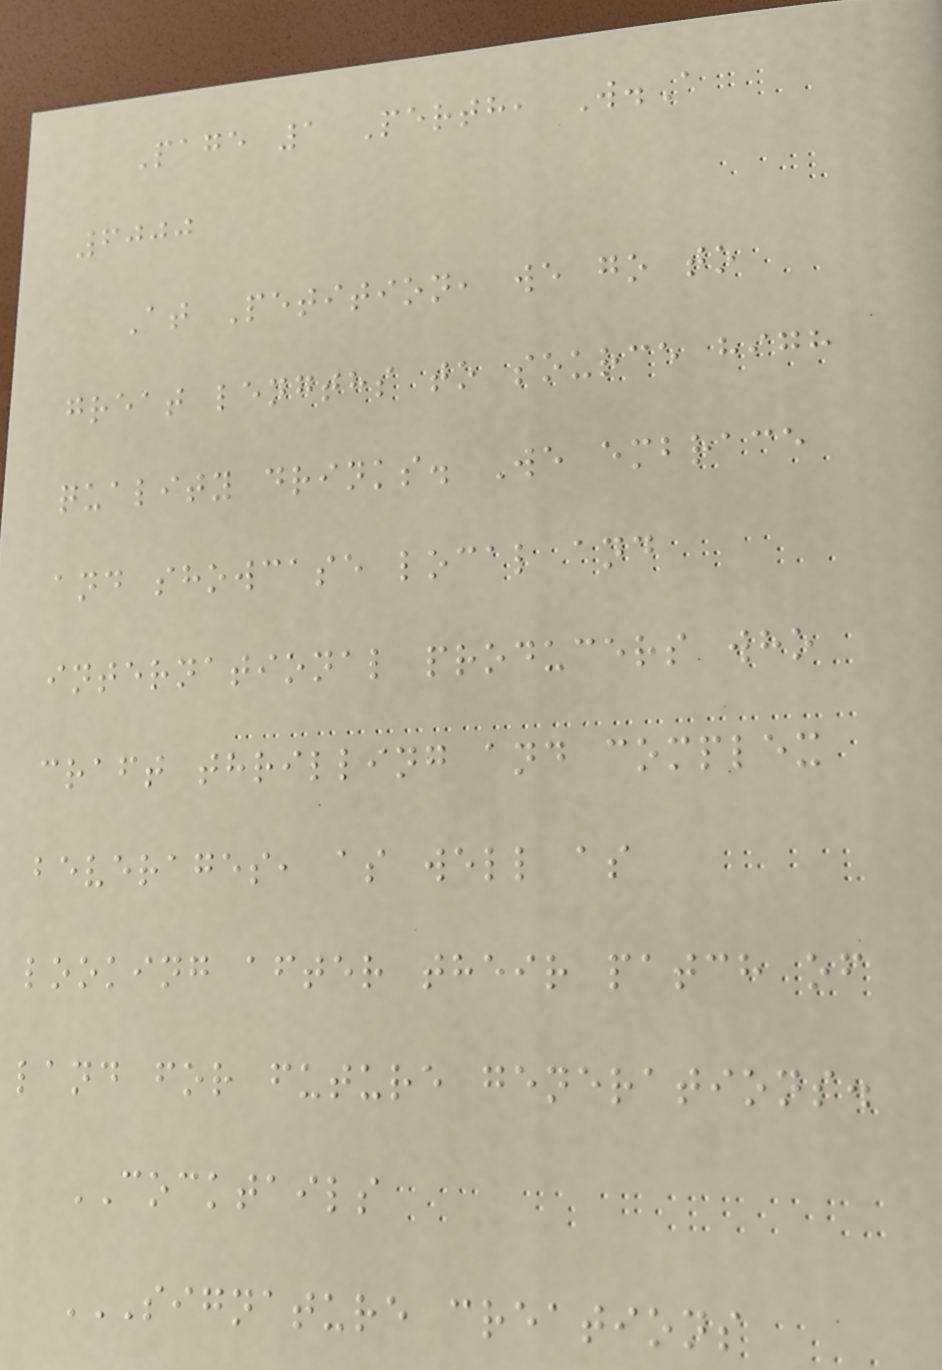Page 1 Perth, W.A
6000
At Petition, we go to
great lengths to source high
quality drinks. We embrace
and showcase local and
international producers who
craft thrilling and complex
beverages, as well as
looking after their patch of
land for future generations.
COCKTAILS
SIGNATURE CREATIONS
